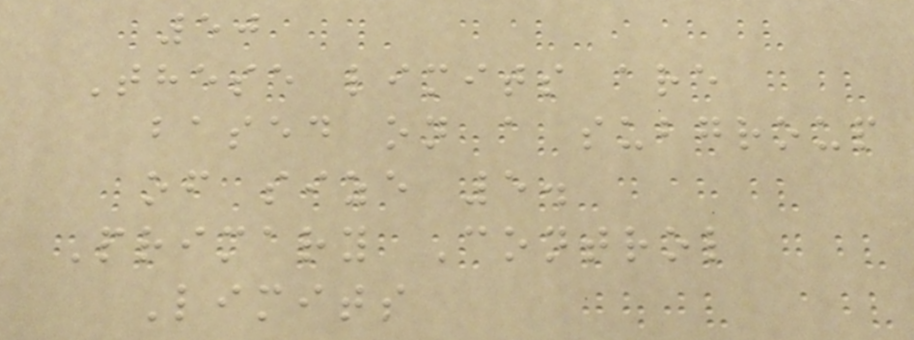50
These limits are
based on a subgroup
of size 5.
Primary Control
Limits
